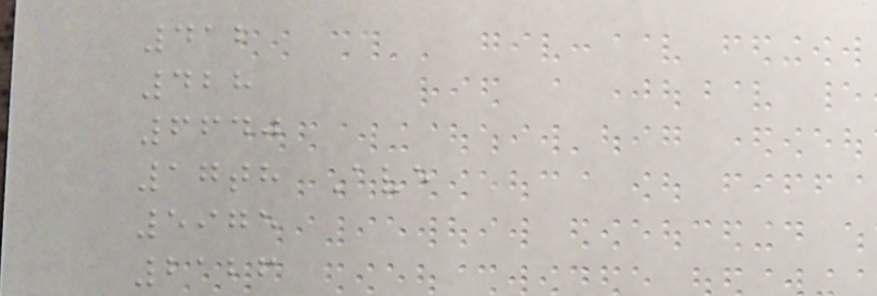412
428
6640
17th Ave
5975
2126
